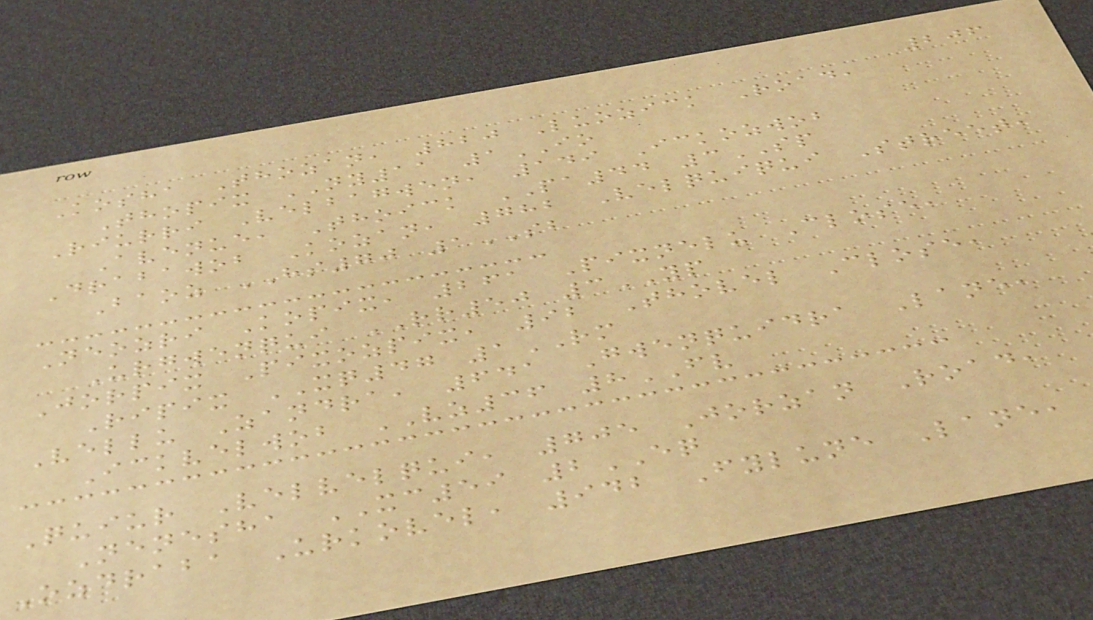206
Kosha Thozan, 820 Luozick Road,
Thopix NY11 1IO
Riurri Velbagwen, 149 Ickozwob
Avenue, Thoick PA44 3SP
Drabawob Kozan, 782 Velquiqui Street,
Baoz HS70 1SB
Neozri Kopix, 261 Pixnelu Close,
Urgwenqui RR50 3YP
Jorpix Pixozpix, 92 Thovel Close,
Ripix XQ47 1RM
Vellu Zandra, 641 Gwenquidra Lane,
Ickvelwob VZ36 8FV
Quiur Velvelqui, 705 Jorzan Road,
Nenesha XC59 2EQ
Ozdraba Urkovel, 942 Fylune Lane,
